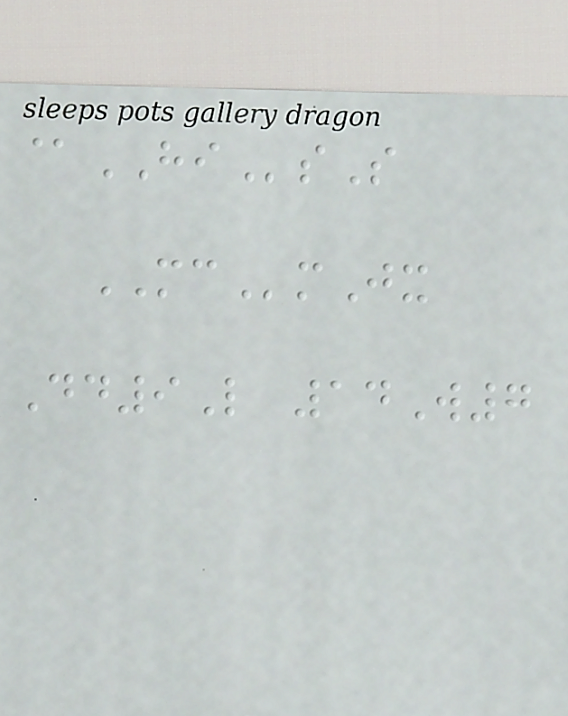@HIsS
MCmJx
Dd9L 14W7
